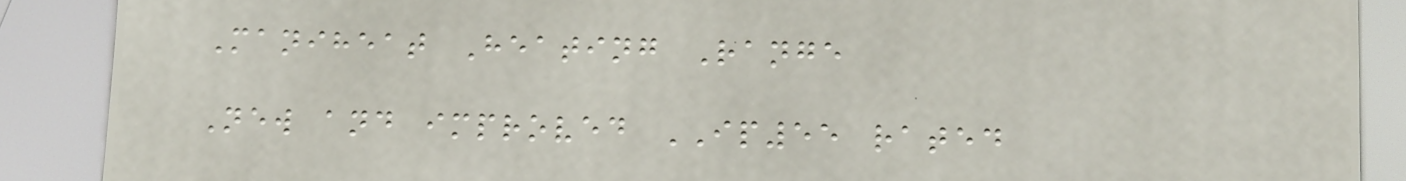Maniheat Heating Range
New and improved IP55 rated
